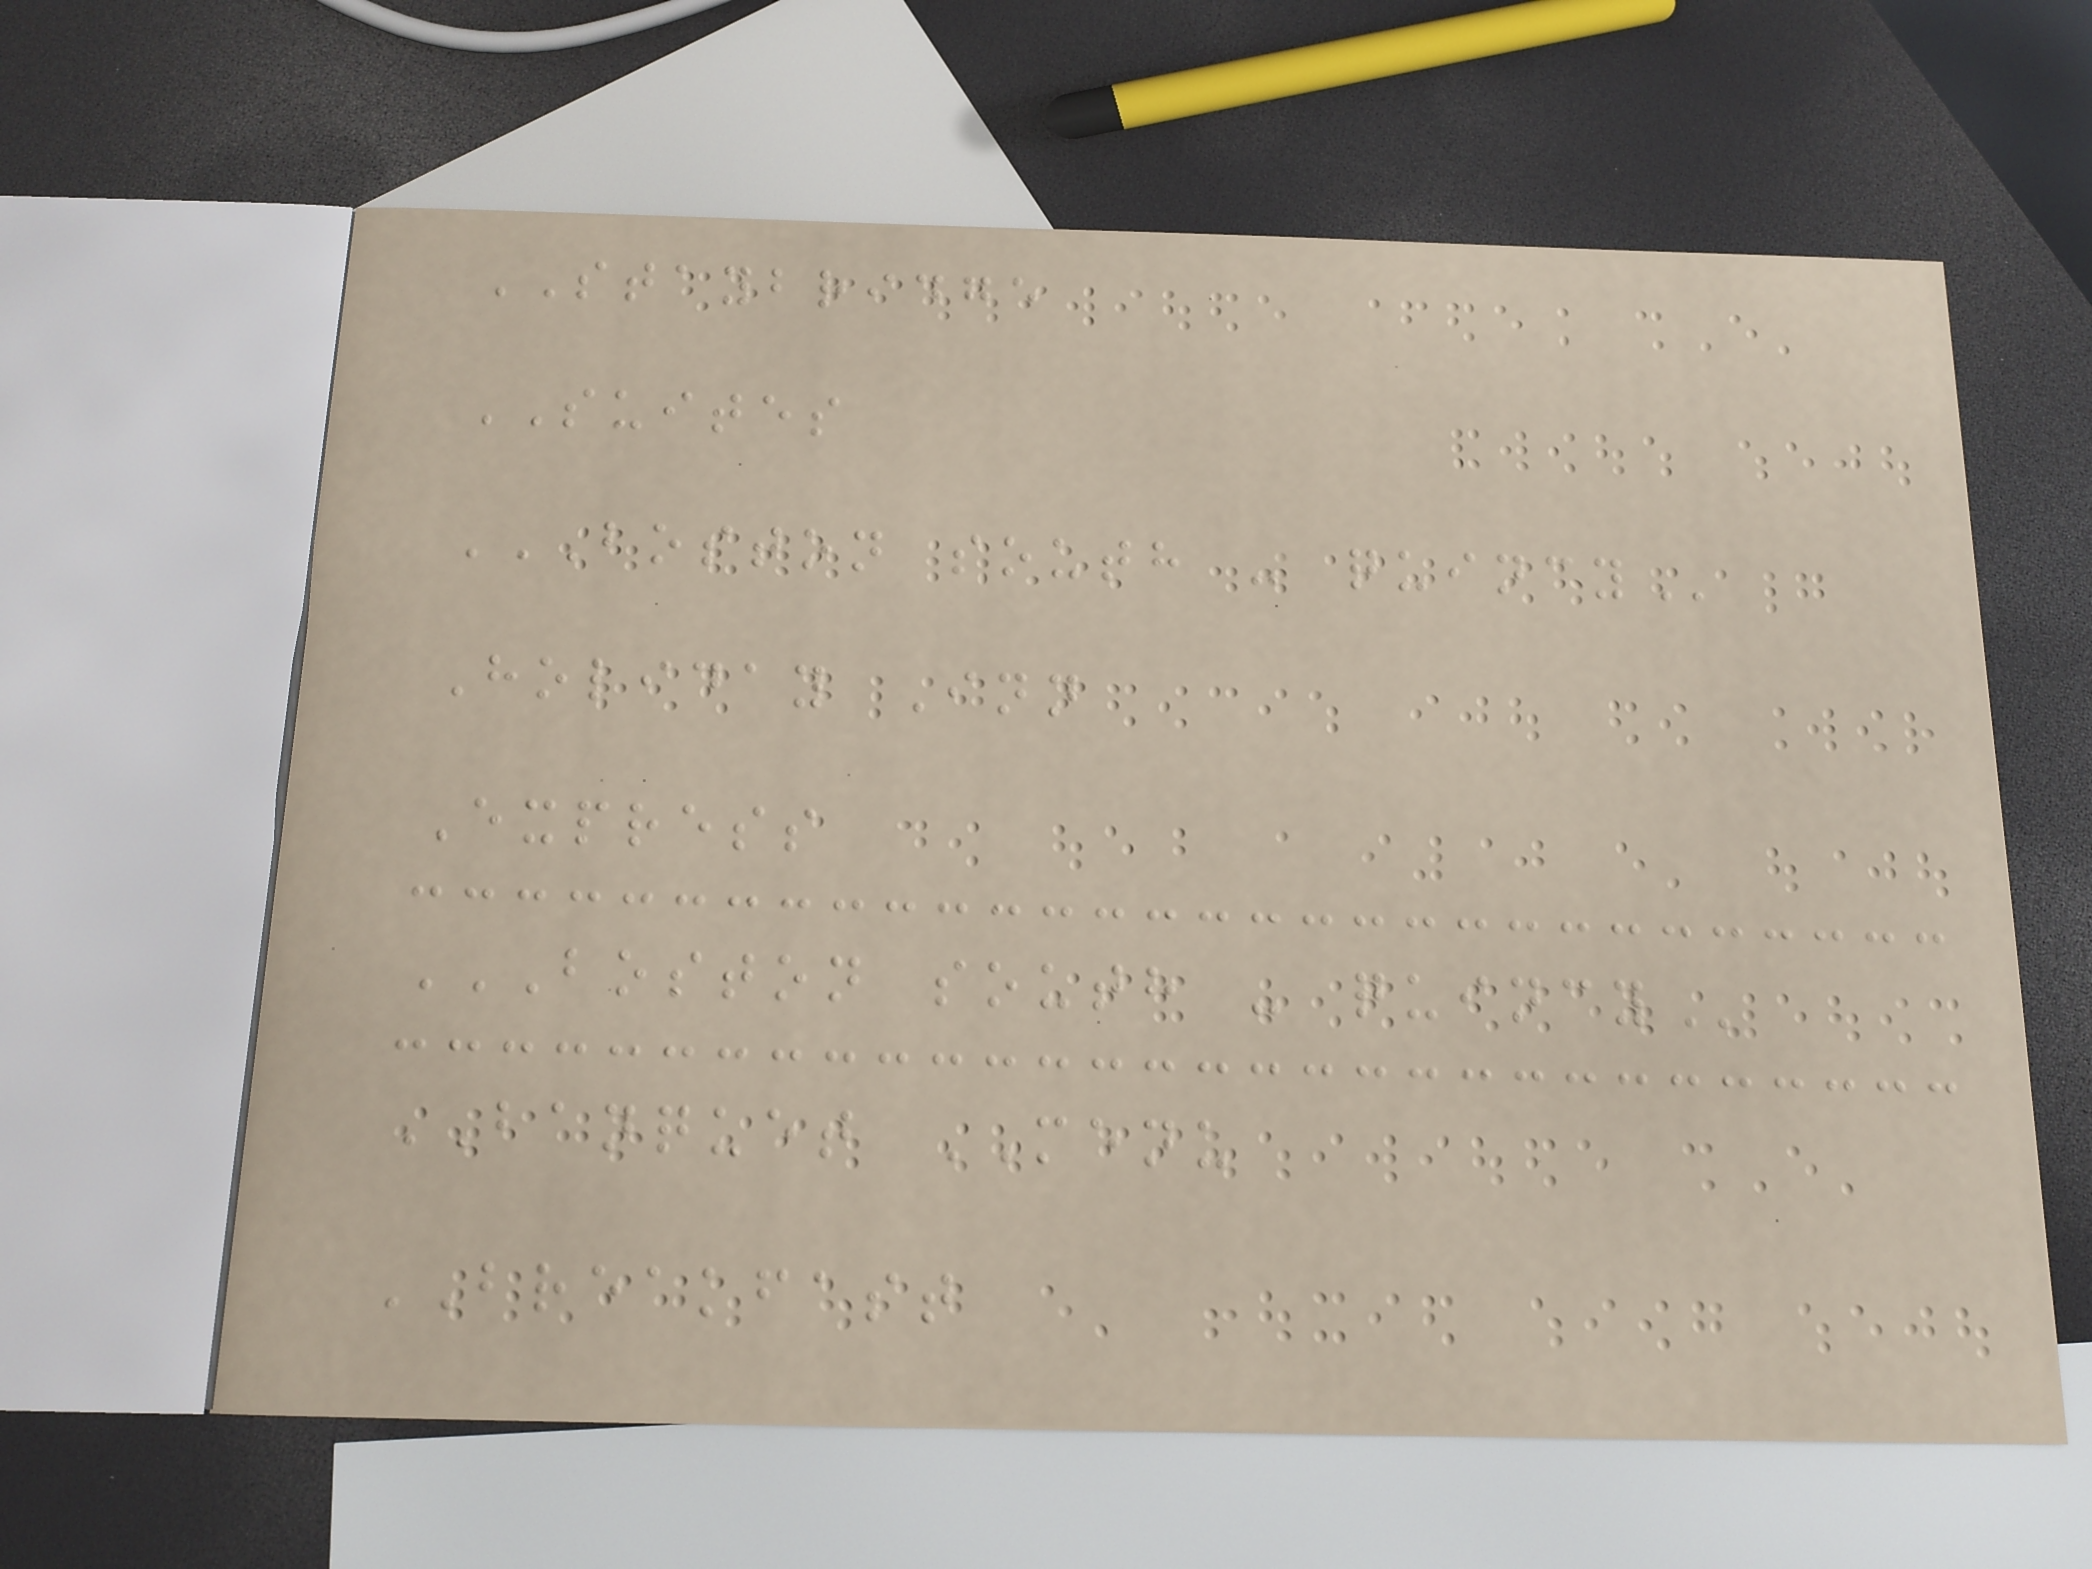STAYBRIDGE
SUITES
BOSTON SOUTH - QUINCY
Holiday Inn
Express
BOSTON SOUTH - QUINCY
BANQUET MENU
BREAKFAST
